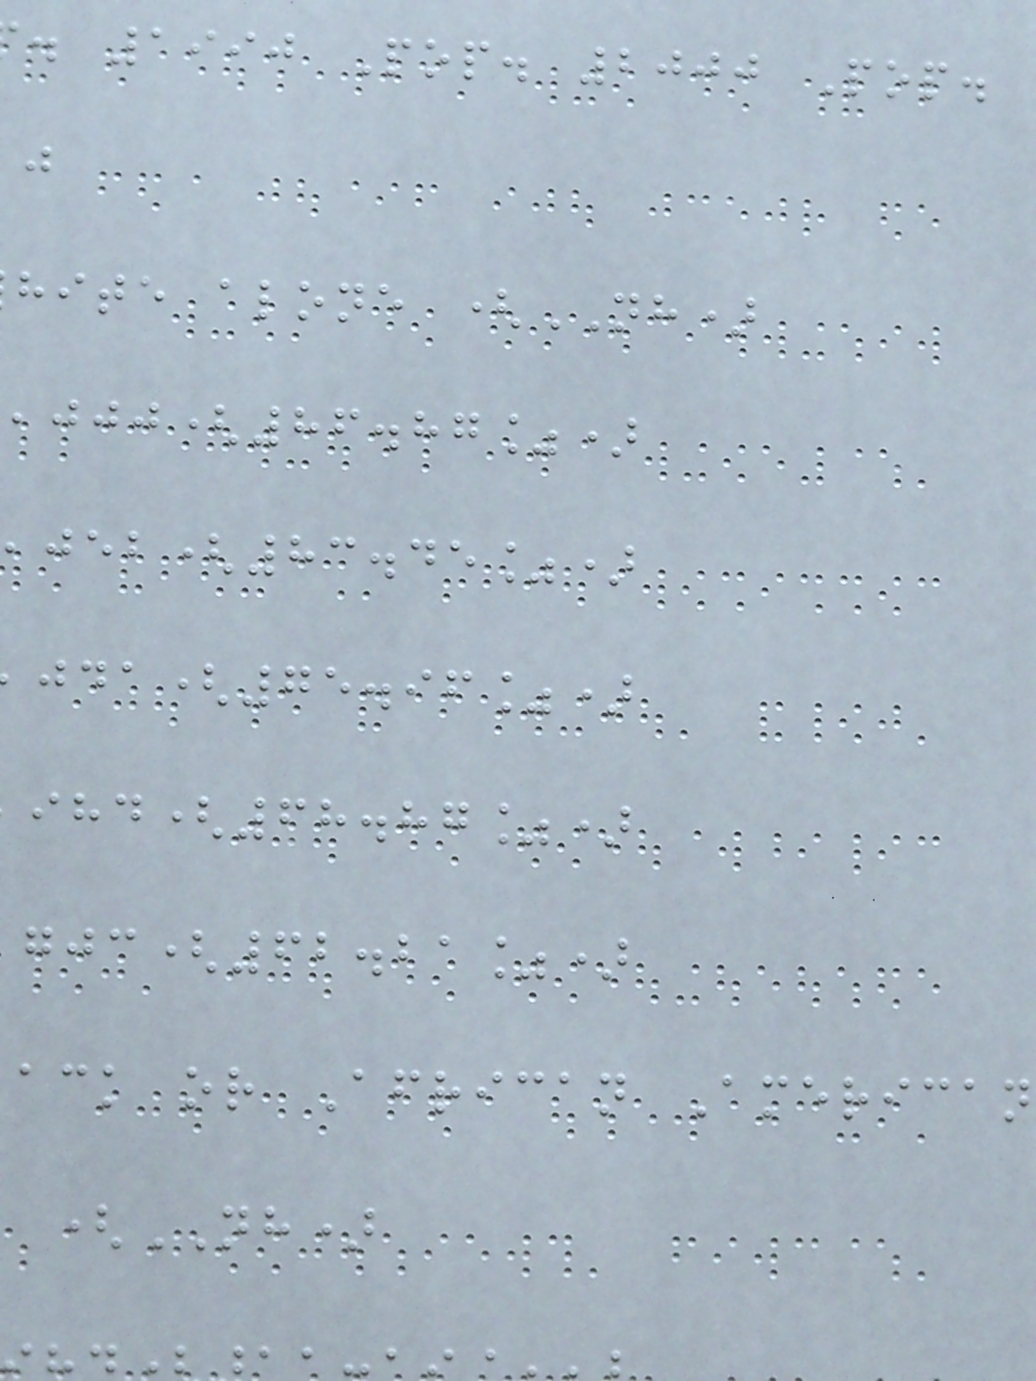. 1990 Pop. 2000 Pop.
hite alone (NH)
(86.87%)
(83.45%)
(75.96%)
(68.87%)
(62.21%)
ack or African American
(NH)
